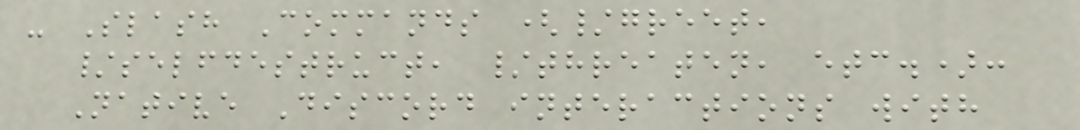- Slash Commands (/greet,
/selfdestruct, /threaten, etc.):
Native Discord interactions with
